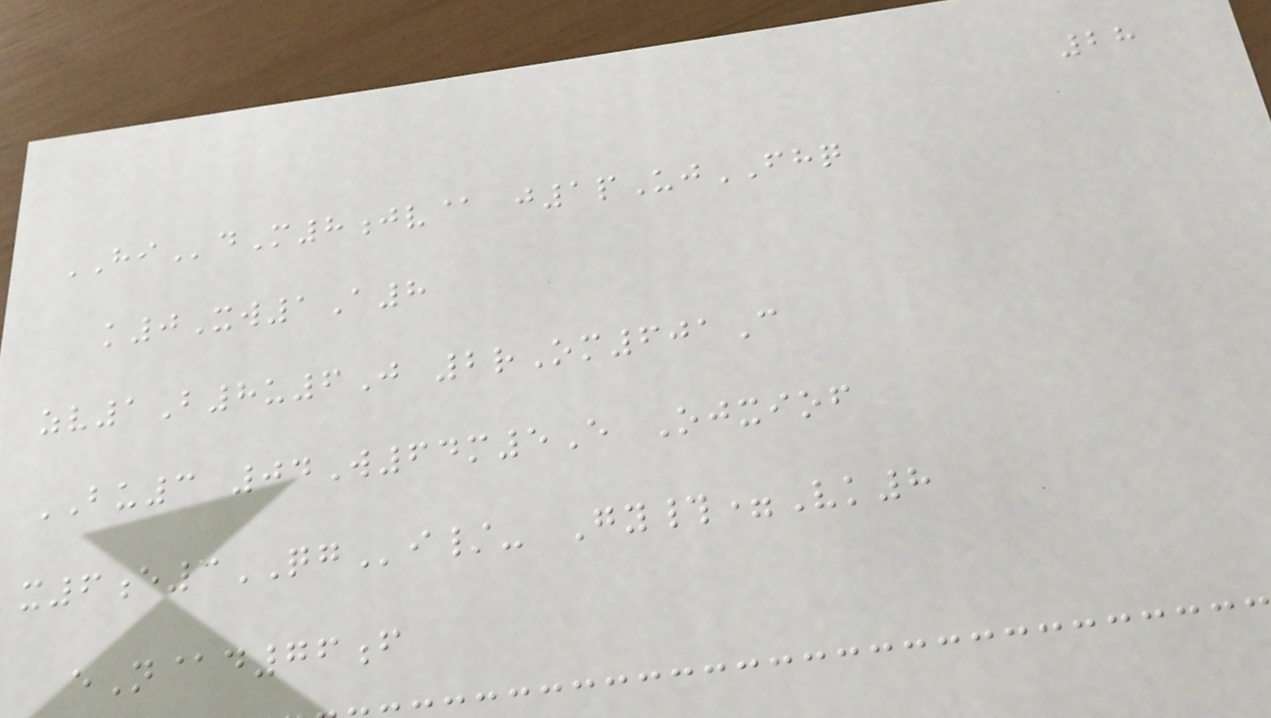28
HIdM8jv@ j1pUjFHQ
k0Xw1A8
zv1B8u6J 2rOm601C
BU3 04W64m5E Ojxiof
x6e3QGi/- Gy#=Vk8
eN@d76f
